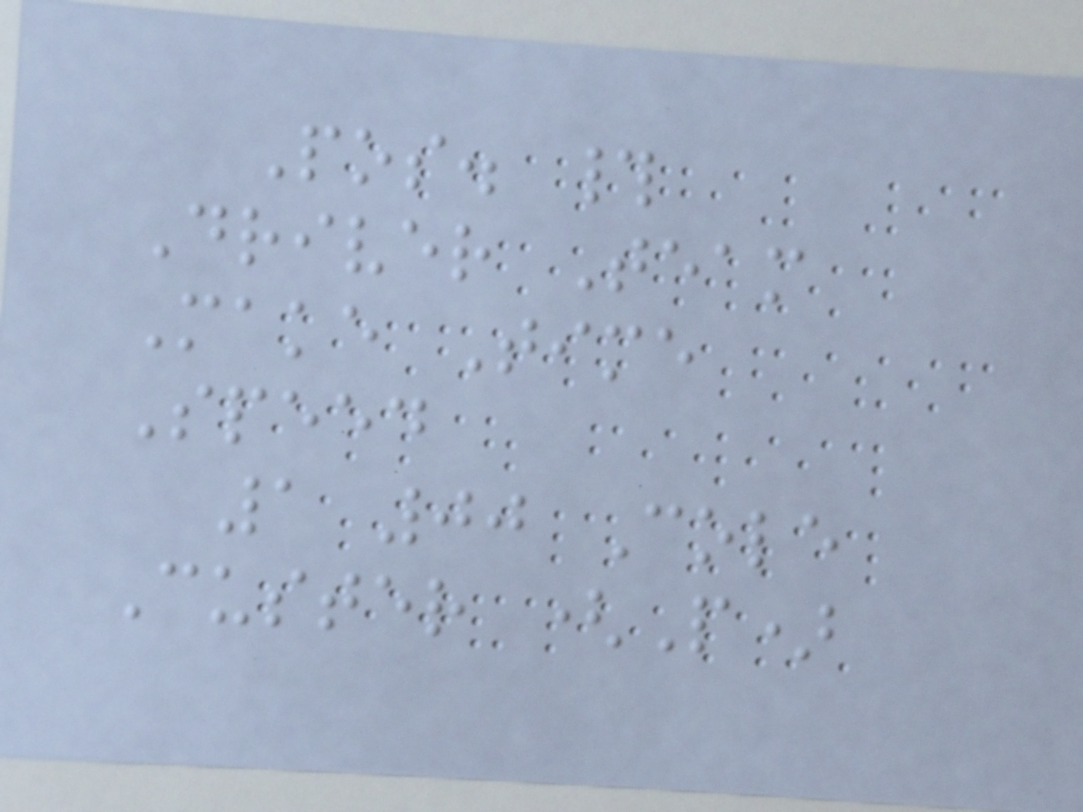Pos. #
Driver Team
Make Time
Speed
1 00 Cole
Custer (P)
